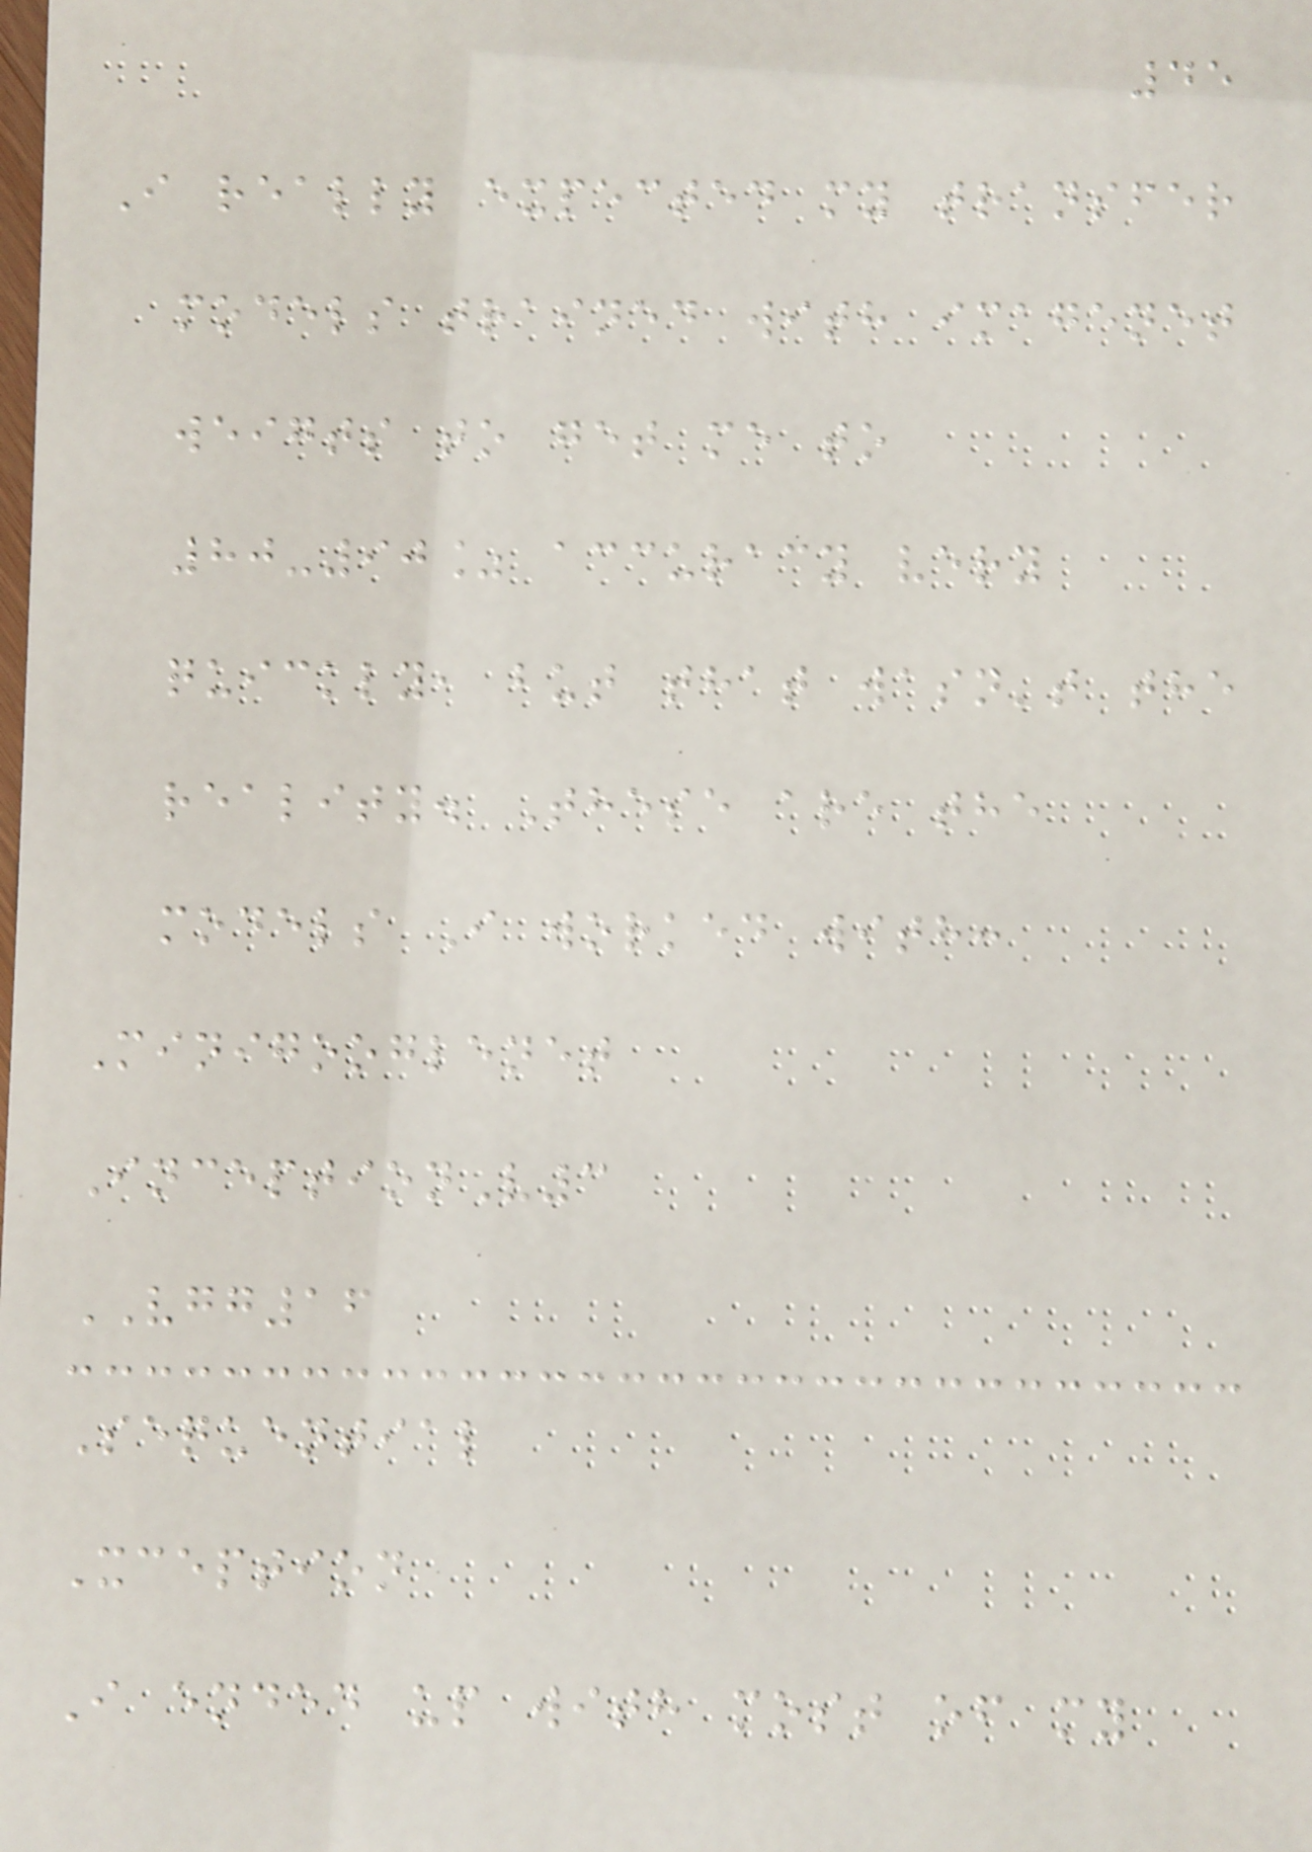45
I really expected my transfer
models trained with imagenet
weigts to get me to
80-90% accuracy very
quickly, but that wasn't the
reality. These are the
models I worked with:
Minigooglenet
InceptionV3
VGG16
Sequential
Xception
I ended up with most of my
